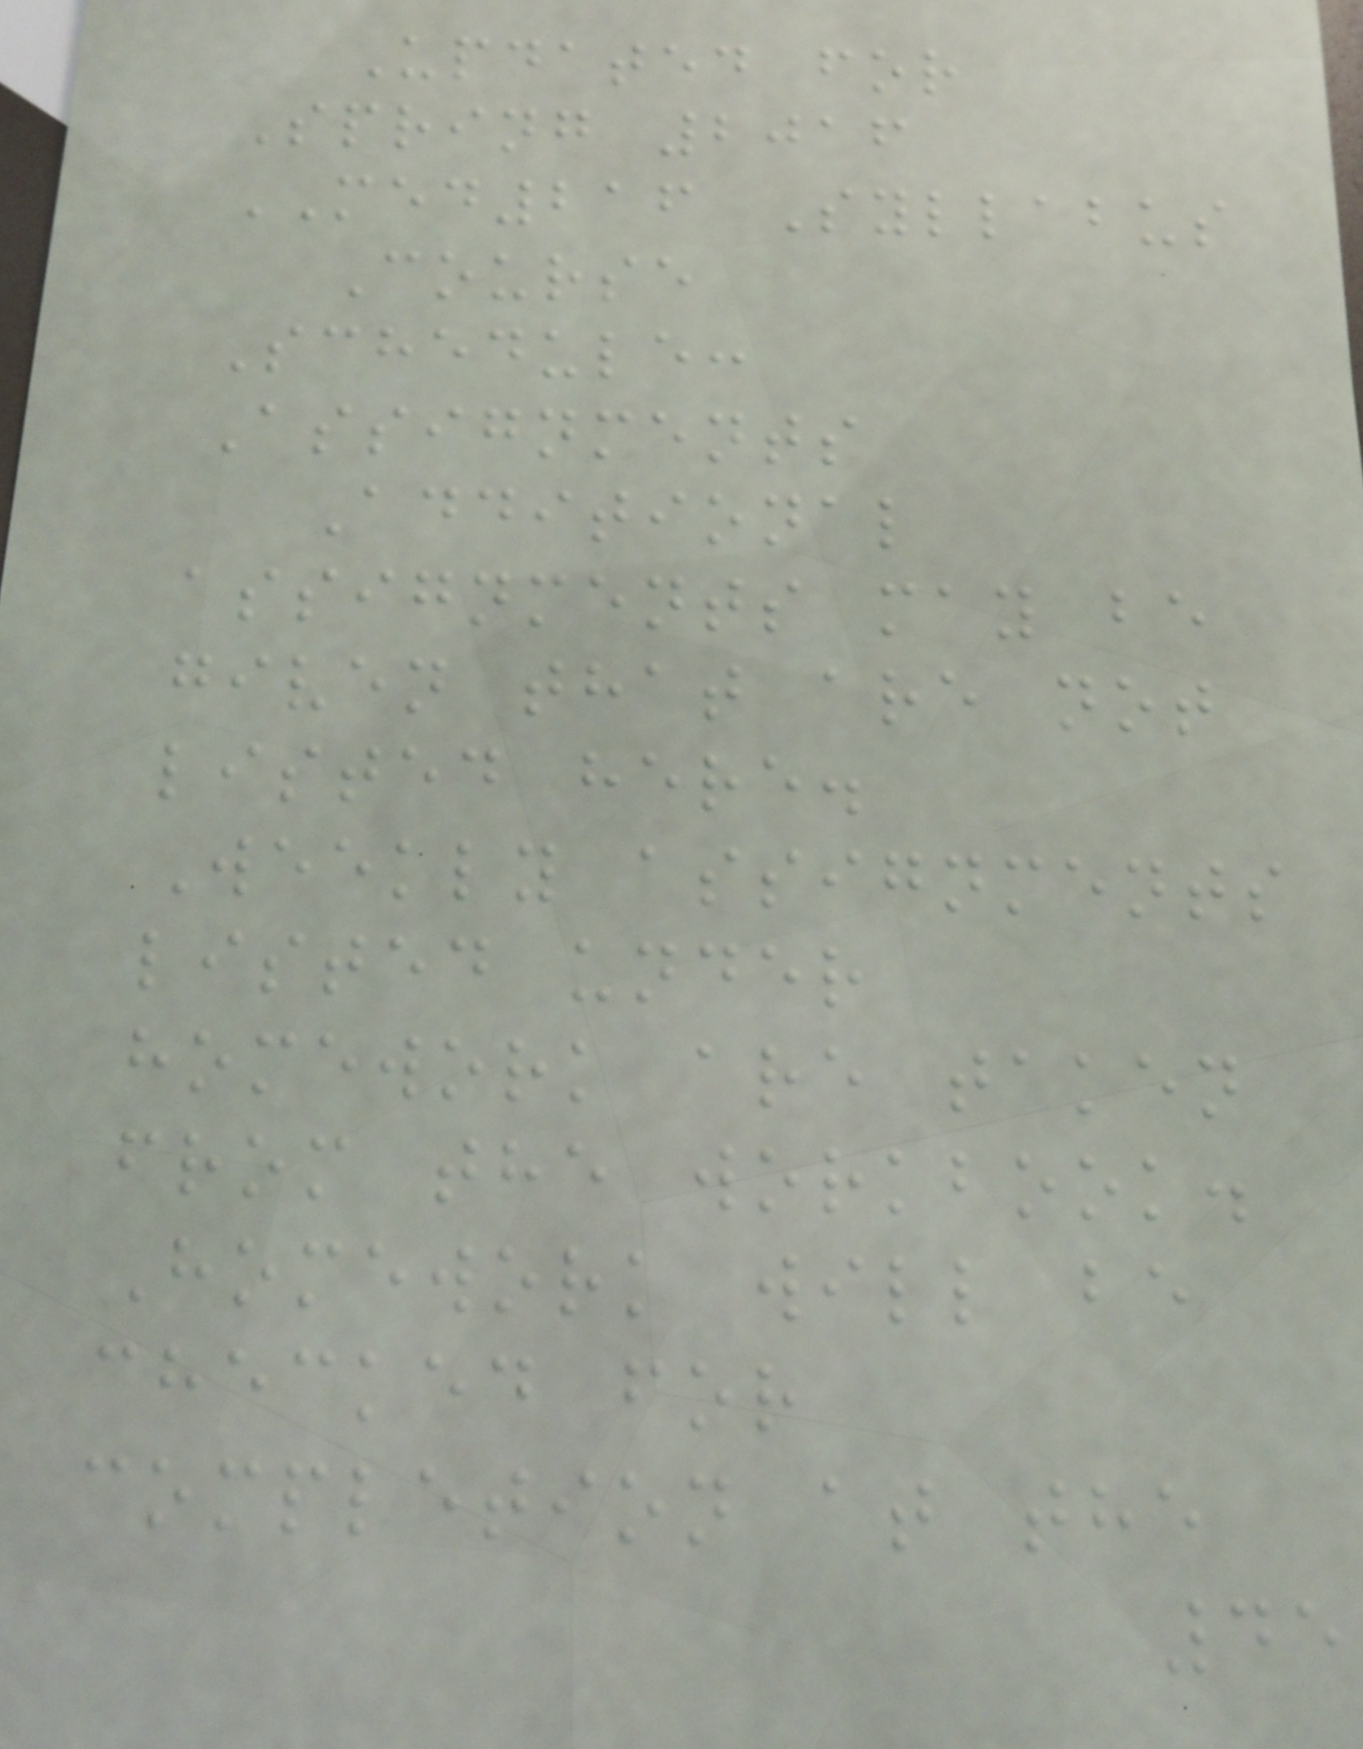Updated for
Spring 2016
MED216 Syllabus
Course
Schedule:
Assignments
Additional
assignments may be
given that are not
listed here.
Weekly assignments
listed under
homework are taken
from the workbook.
Homework will be
checked for
completion at the
45
